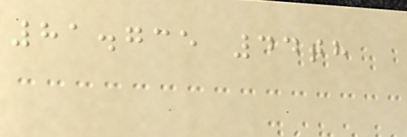81.735 44th
